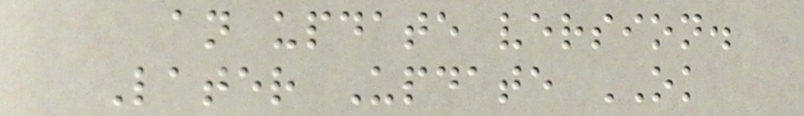an update version.
Later Update OK
